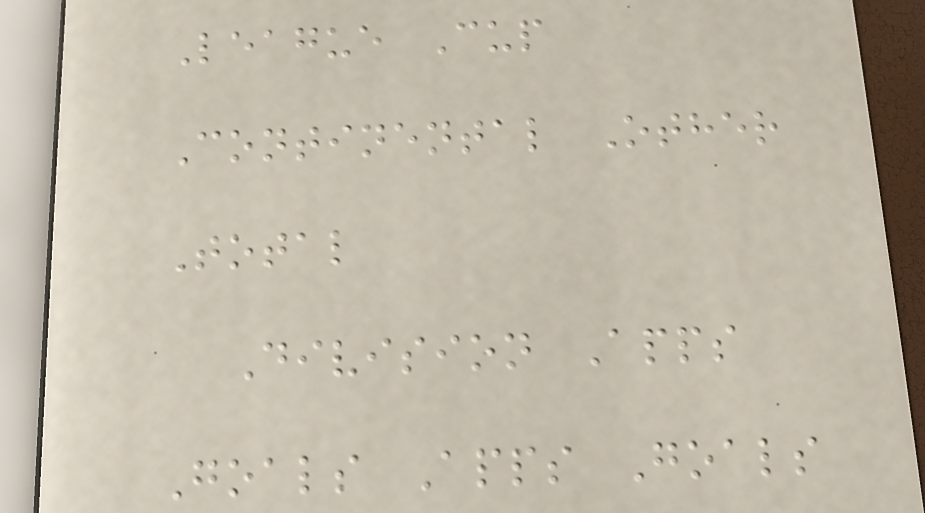League Cup
Continental Other
Total
Division Apps
Goals Apps Goals
